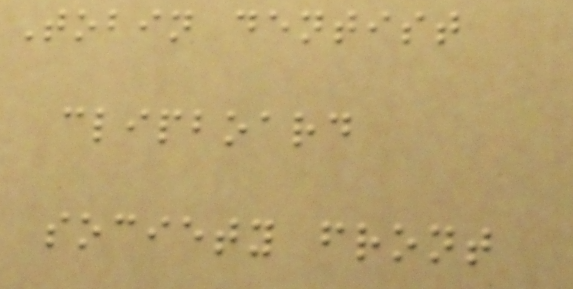Tobin dentist
clipboard
society front
